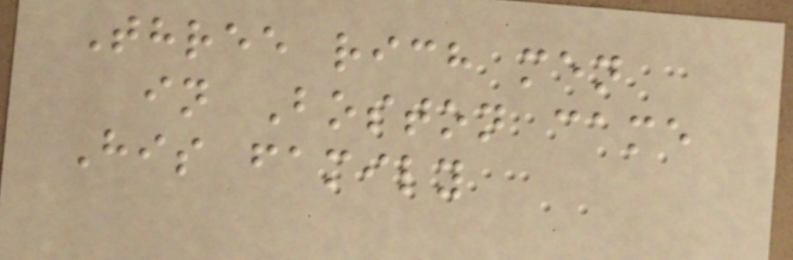Three rich men
in Boston came
His family
